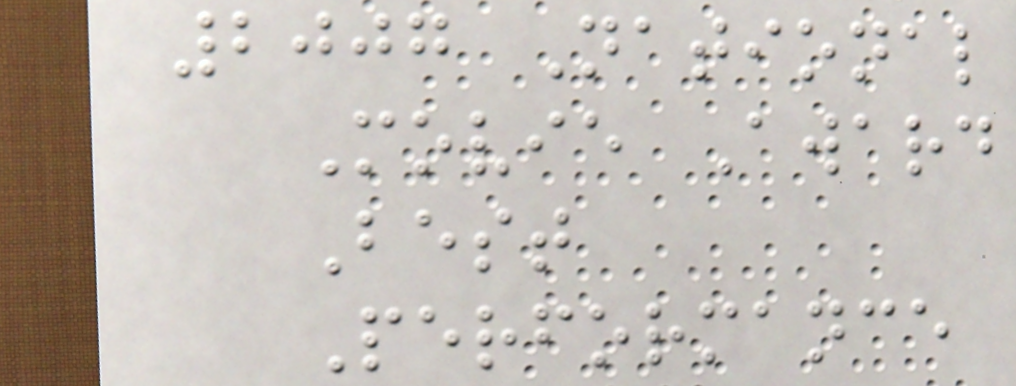2007 National
Movie Award
Best
Performance
